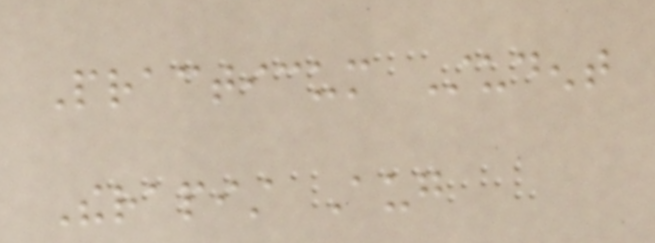Practicum Student
Therapist Aug
